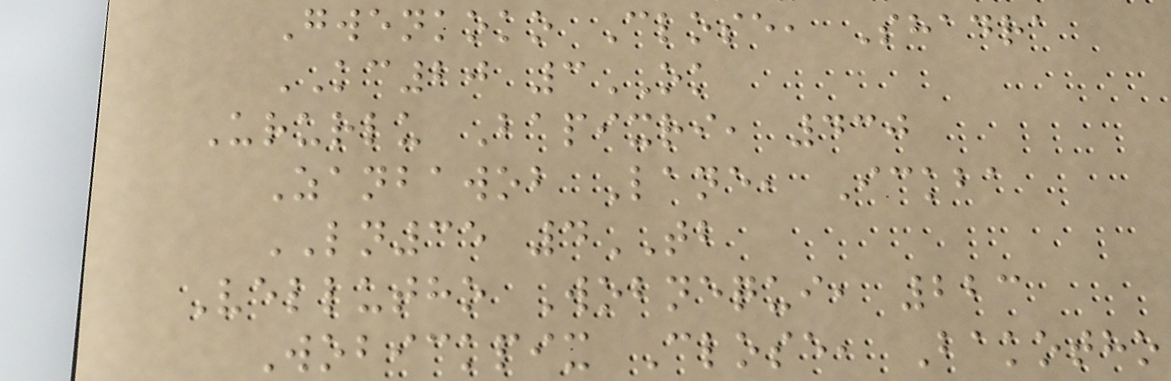Gwenkoko Close, Shadra
KC20 3OK
Ururlu Bapixri, 430
Zanbawob Lane, Ickba
LN35 4TB
Vellutho Wobnequi, 223
Wobickpix Close, Bakotho
